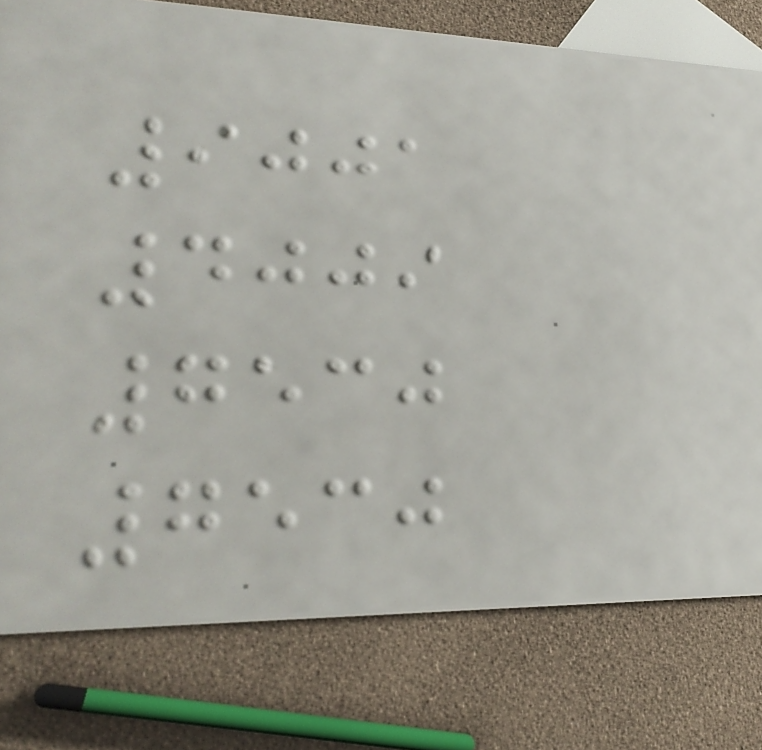9001
4009
7530
7530
